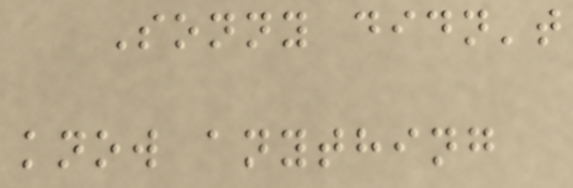Sonny didn't
know anything
